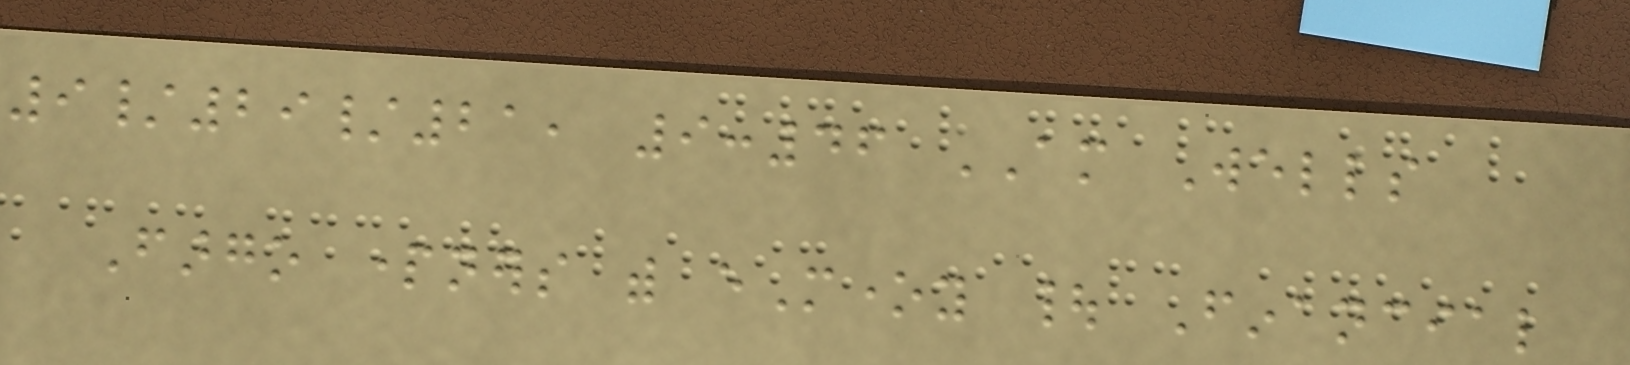9/29/21, 9:46 AM Wells
Fargo partners with eMoney | Financial
